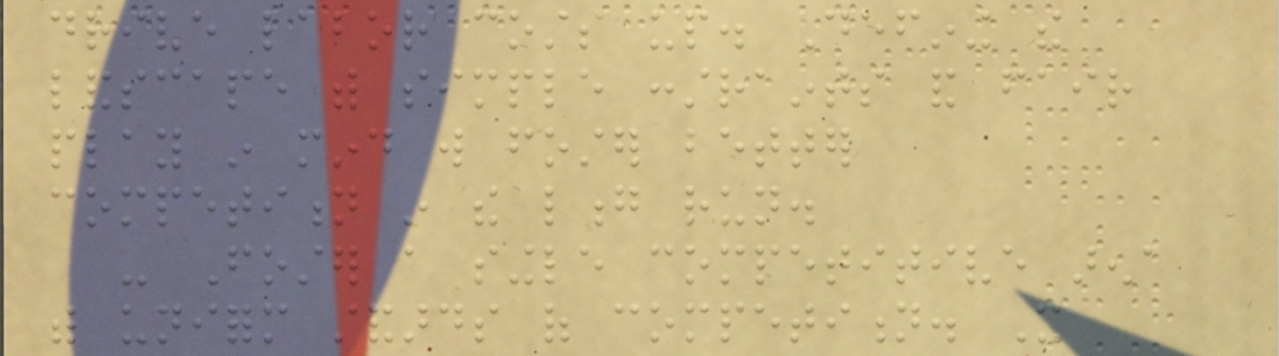drive labor costs up. Defining the
landscape with simple constraints and fair
play in mind will foster better
competition in the long run.
- Foster a single competitive arena
with uniform standards of competition. It
